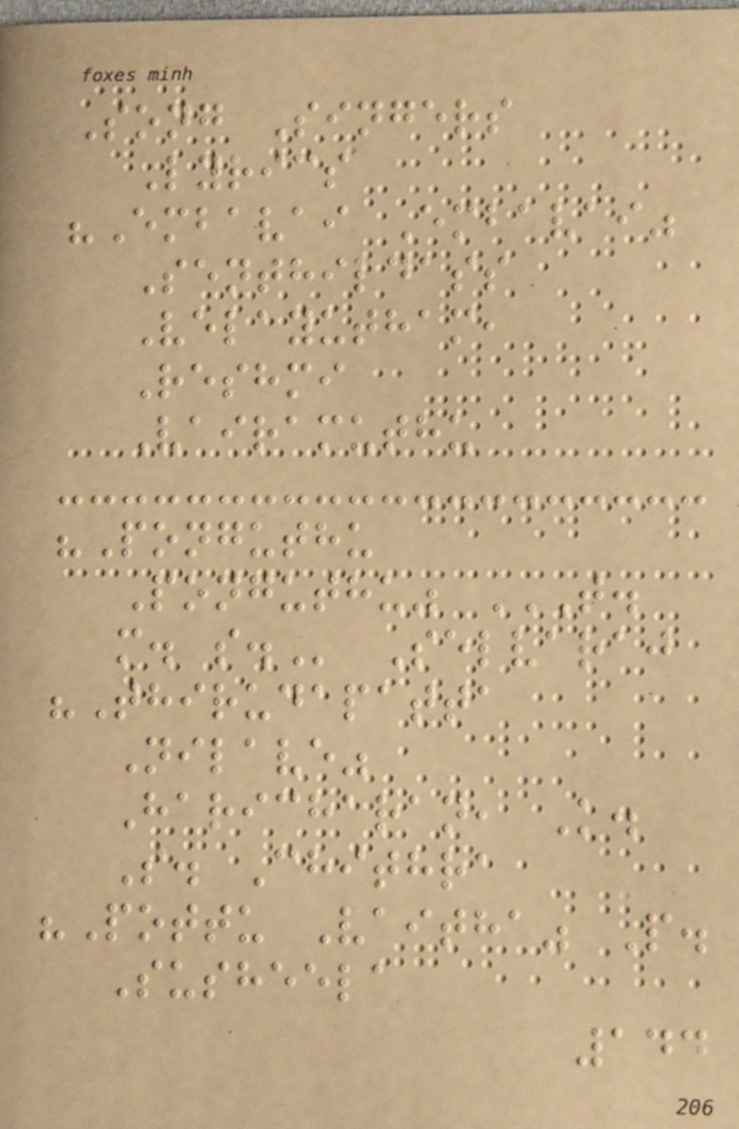Song Singers
Lyrics
"Embavai Embavai"
Senthildass
Velayutham,
Reshmi
Vairamuthu
"Ponguthu
Ponguthu" T.
M. S. Selvaraj
"Thirudapatta
Nilave"
Haricharan, K.
S. Chithra
"Pottu Vaitha" P.
Susheela
144
